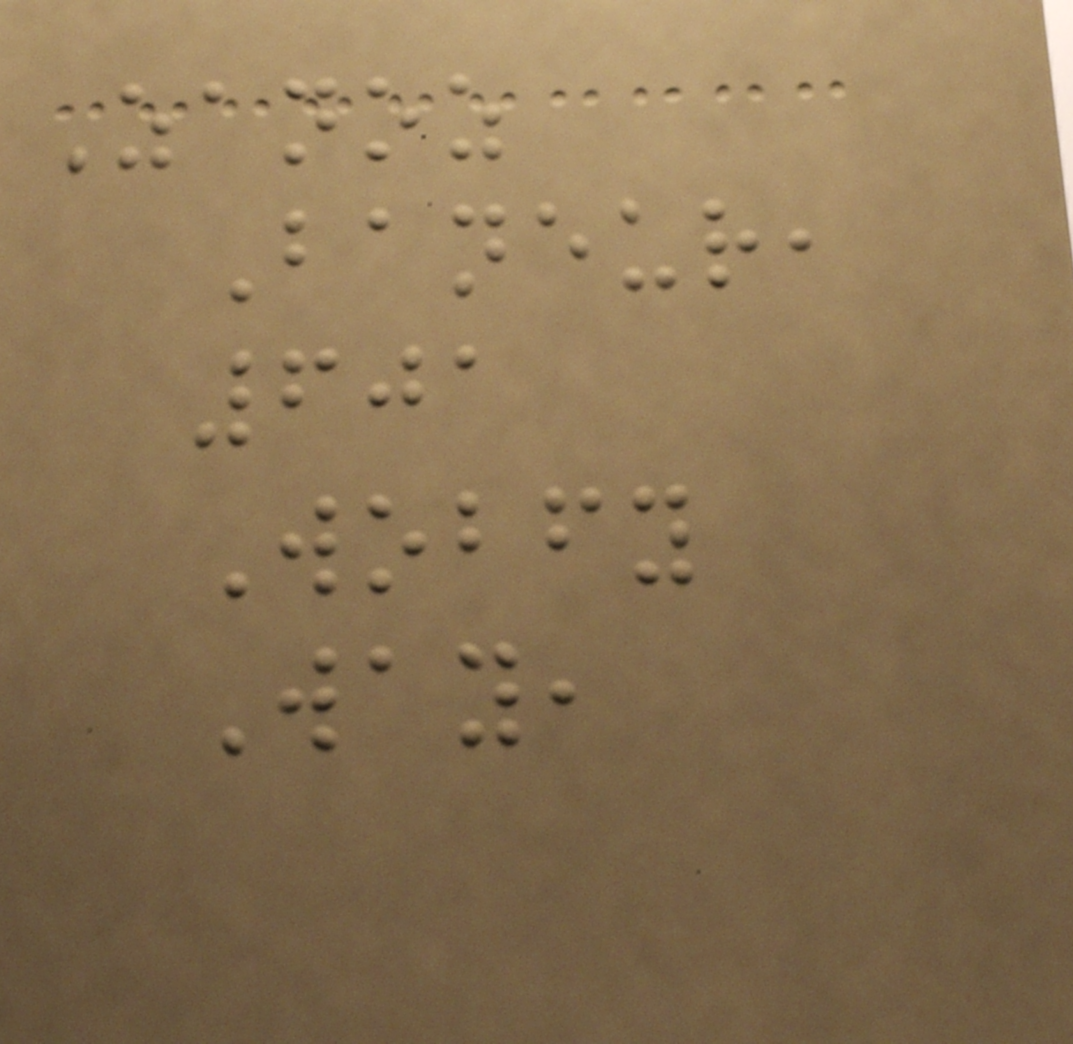Zanoz
Baneur,
601
Wobfy
Way,
